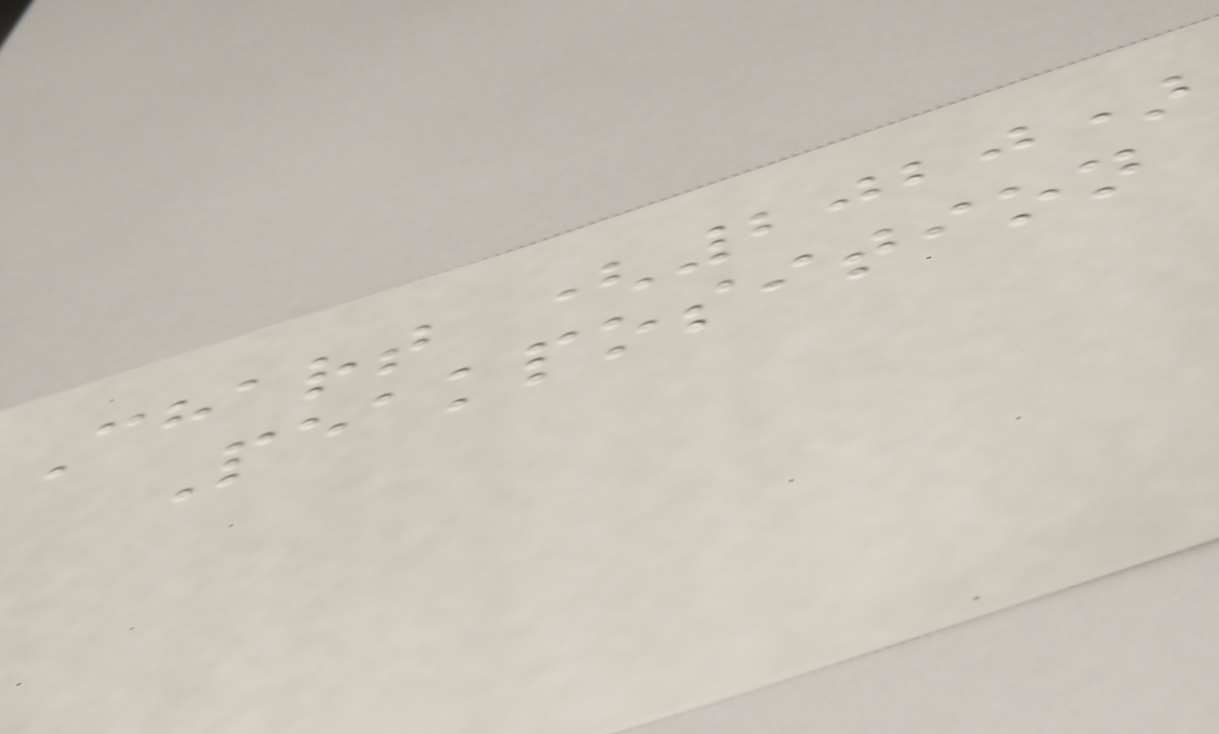Chart (2020)
Peakposition
